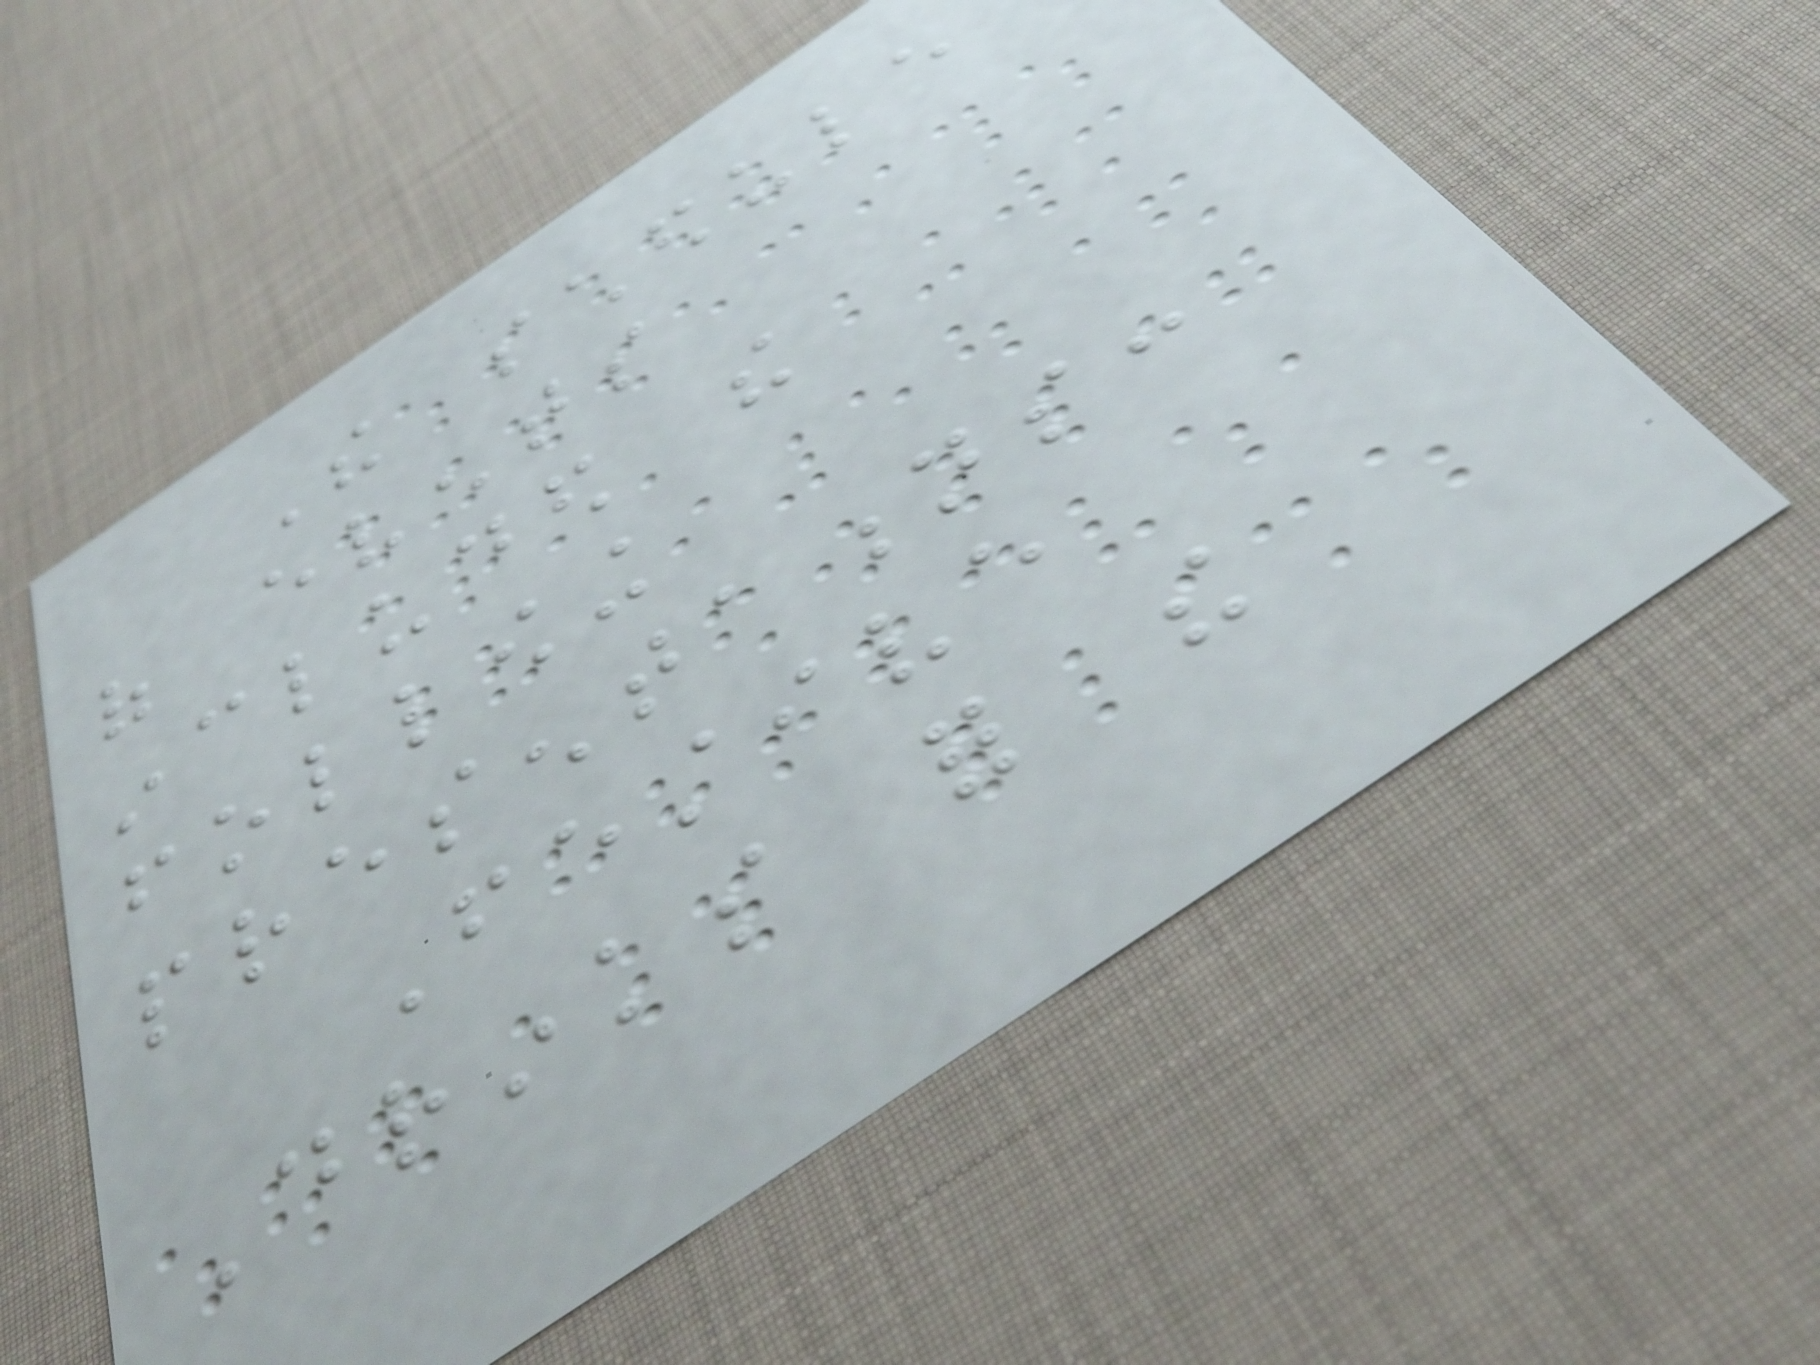The schedule
of events
included the
following
presentations:
Festive
Drinks for the
